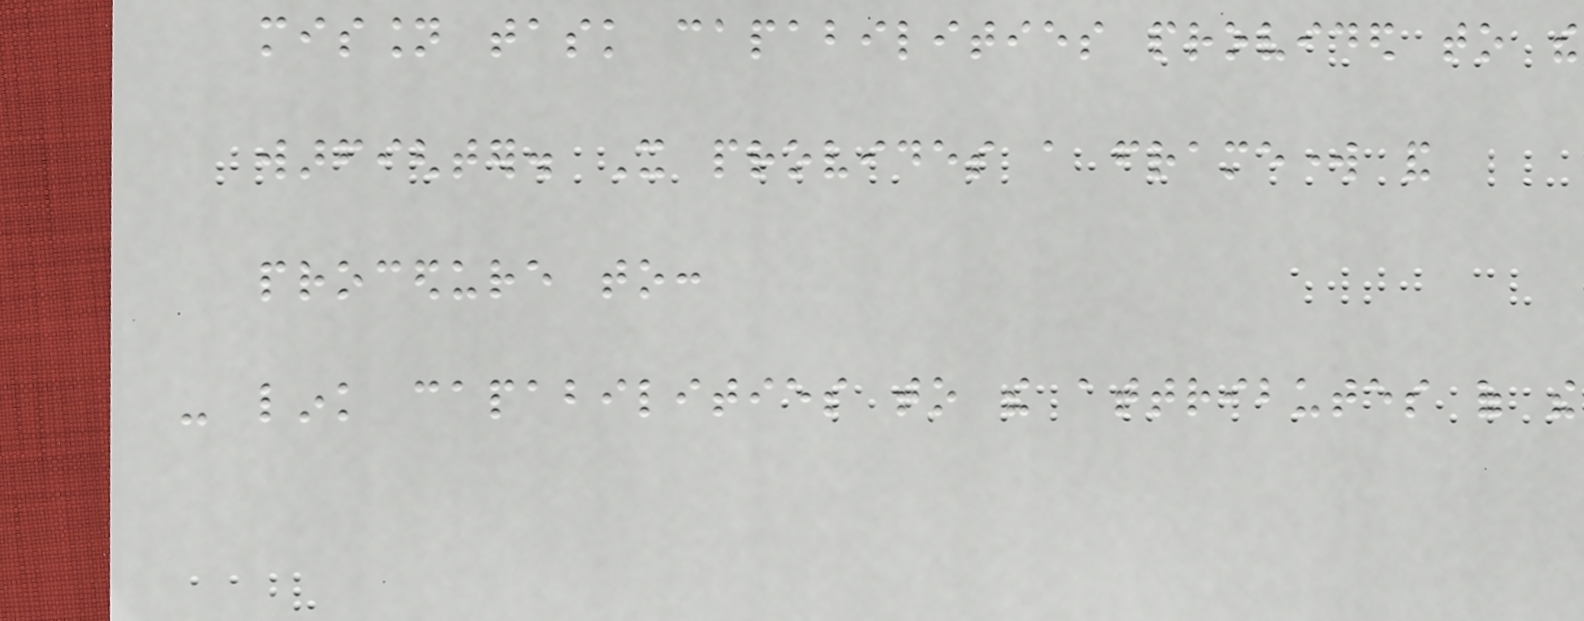mission task capabilities provided to the
warfighter. It provides a framework and
procedure to:
- link capabilities to the attributes of the
